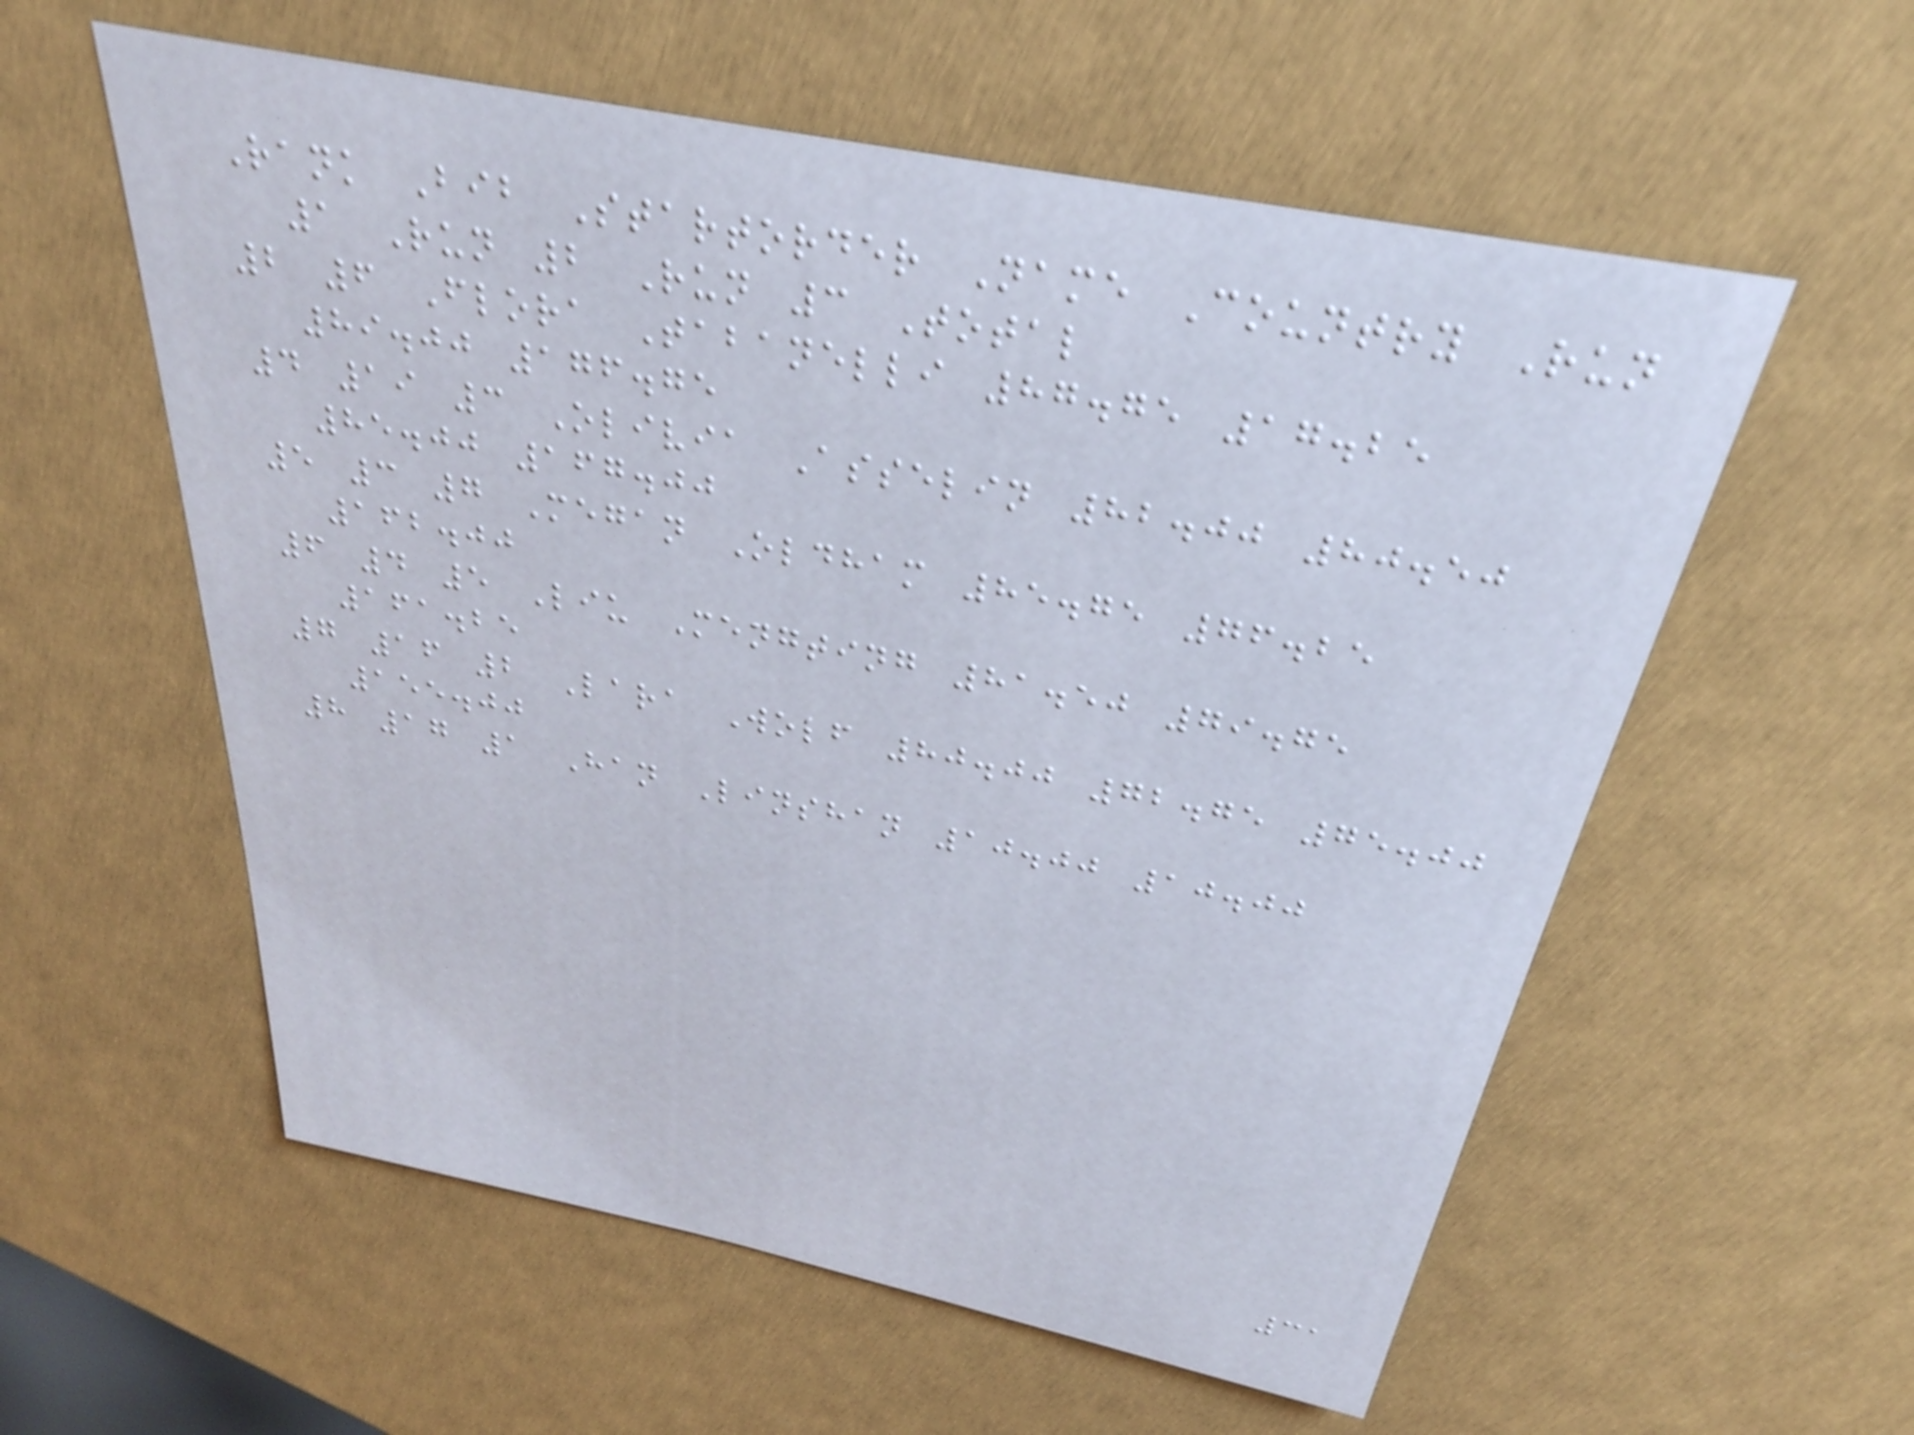Rank Bib Startorder Name Country Run
1 Run 2 Run 3 Total
2 6 Flora Tabanelli 87.75 17.25
89.00 176.75
4 19 3 Olivia Asselin 82.00 80.50
85.00 167.00
5 3 7 Megan Oldham 85.75 76.25
162.00
6 4 5 Liu Mengting 81.50 79.75
161.25
7 16 2 Lara Wolf 80.00 72.75 75.00
155.00
8 17 1 Han Linshan 10.00 10.00
31
